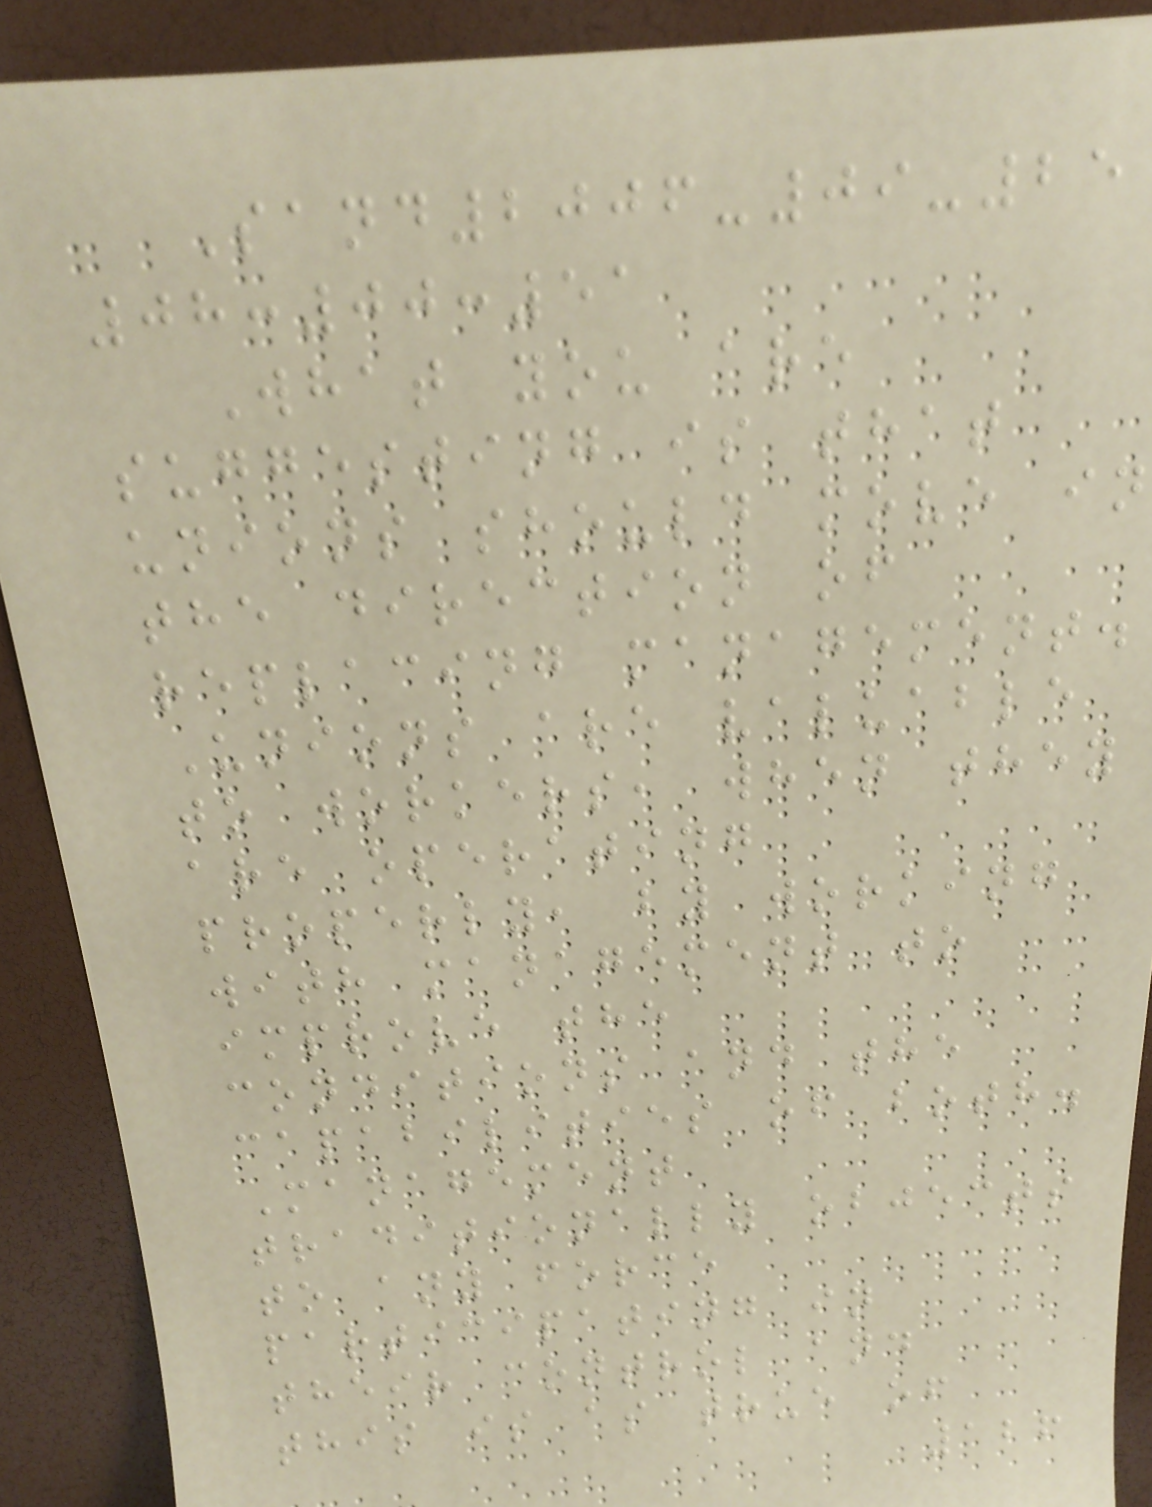Sand2006-09-25
08:00:51
What you are
suggesting is that
unions should move in
the direction of
replacing management.
Unions are valuable
to workers, when they
are operating
properly, by working
with management to
improve the
conditions and the
capabilities of both.
Management
traditionally objects
to any force
participating in
their control and
this is as true of
126
